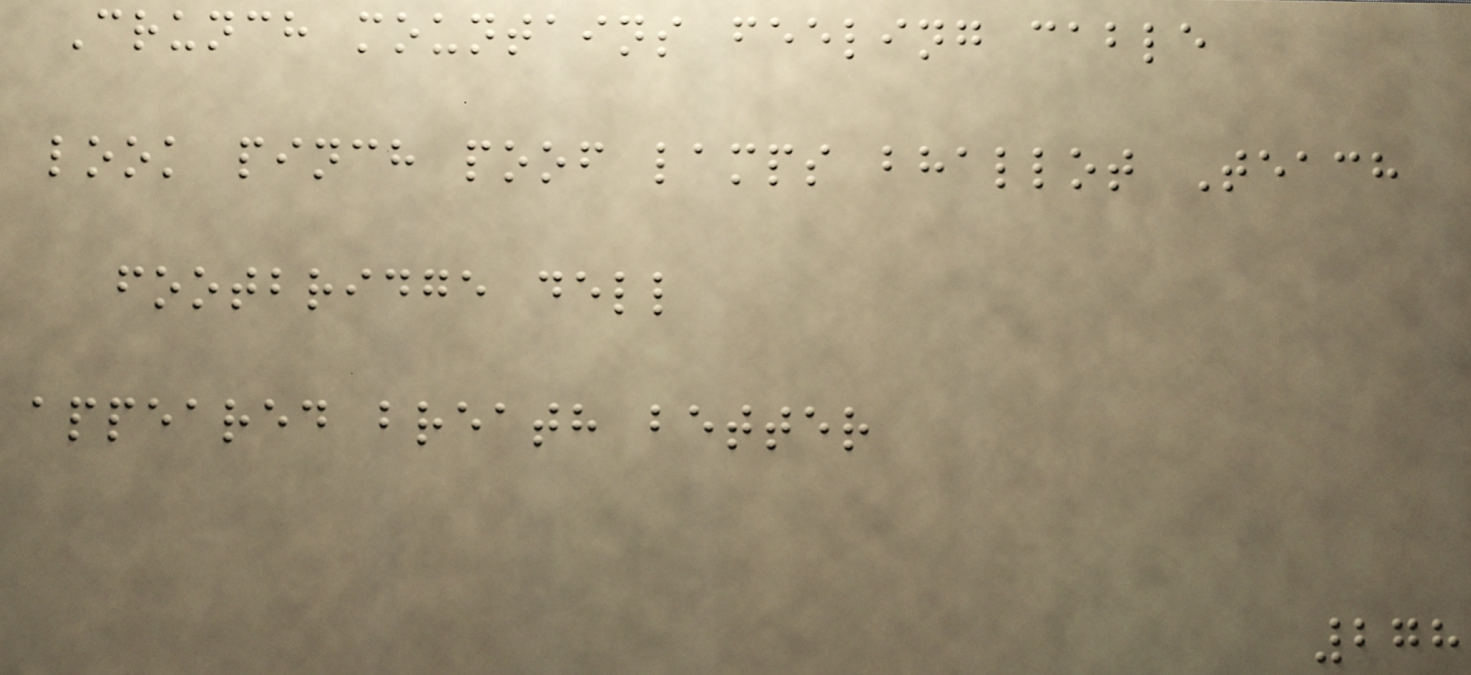Crunch mountains feeling cable
look pinch poof lamps bhallot Teach
footbridge dell
appeared breath better
278
